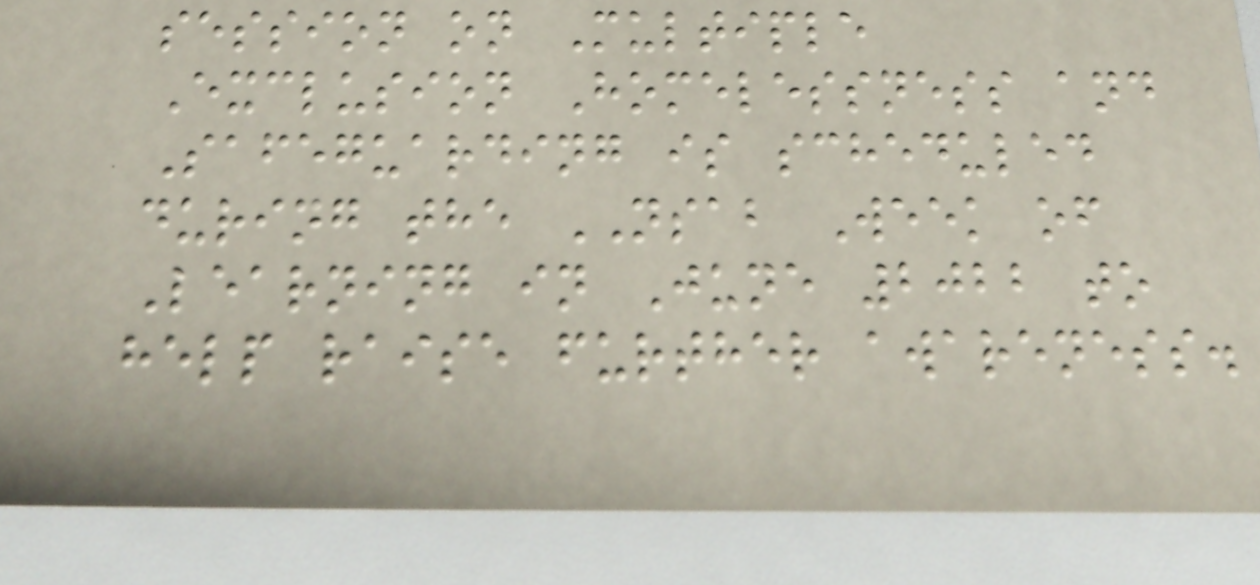session on Multiple
Exclusion Homelessness and
Safeguarding is scheduled
during the NSAB Week of
Learning in June 2022 to
help raise further awareness.
